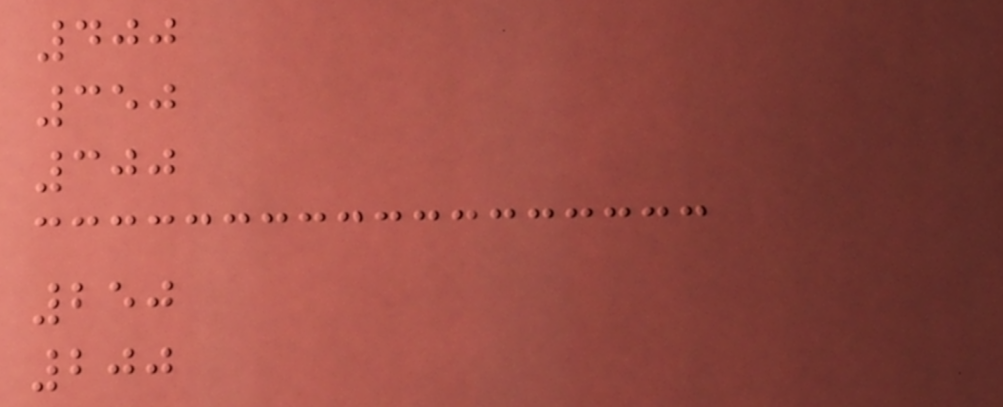400
350
300
250
200
